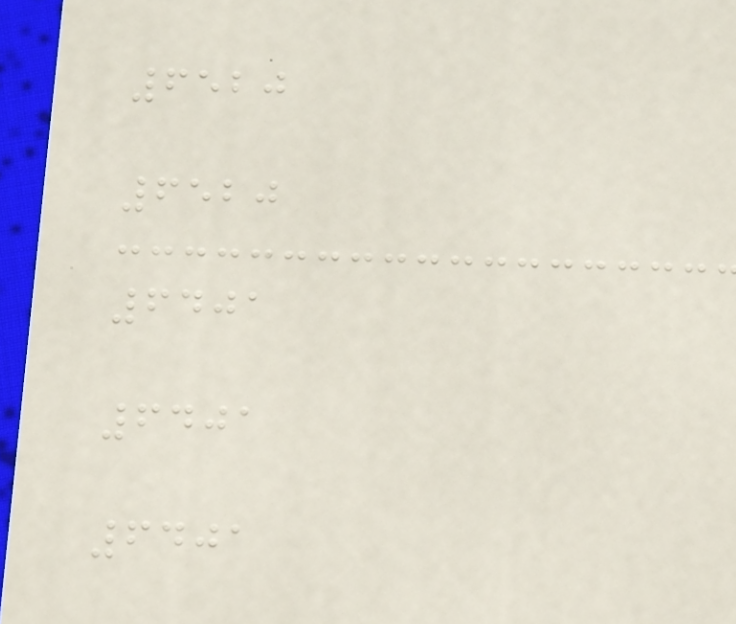6520
6520
6401
6401
6401
